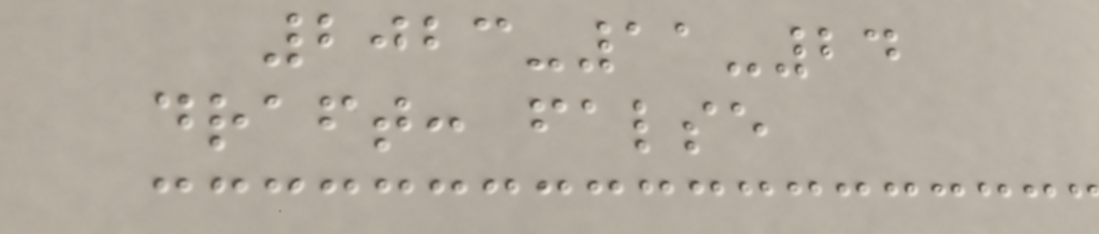2023-11-24
draft: false
